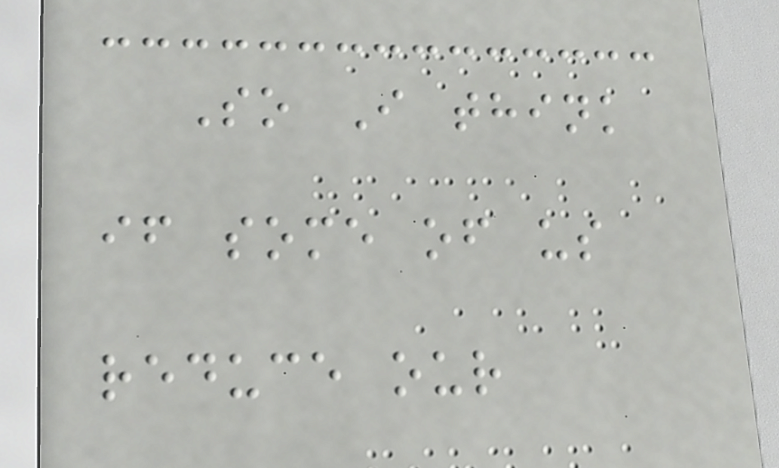So I think
if some of us
reduce our
